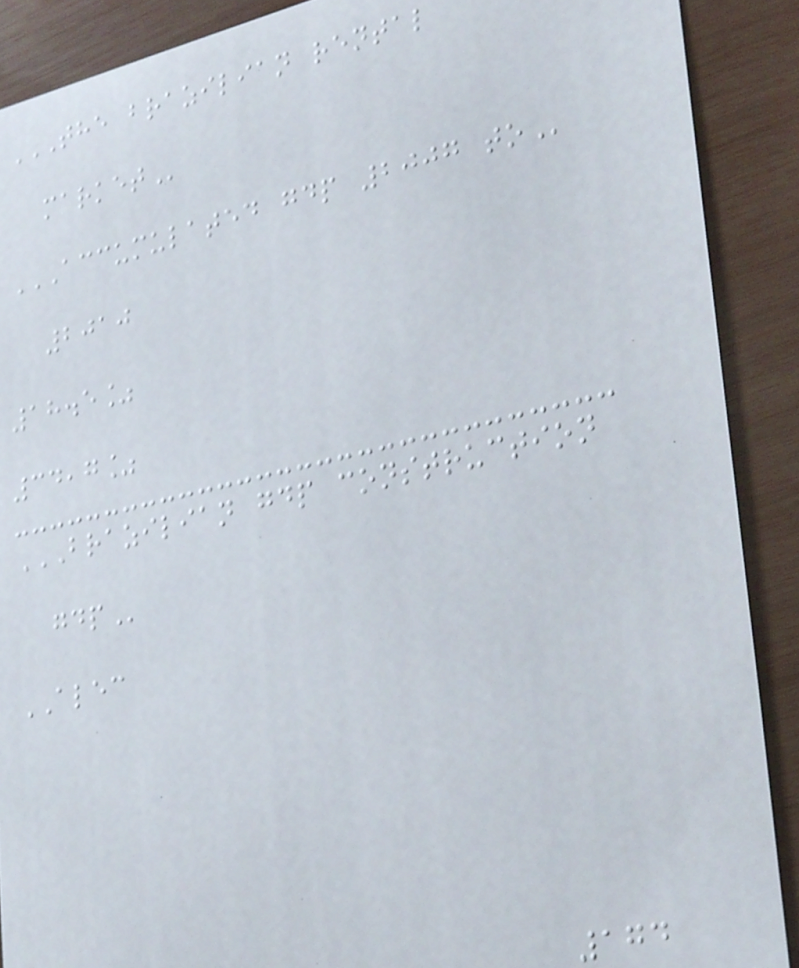THE BRAZILIAN RENTAL
MARKET
ACCUMULATED GDP 2007 TO
2010
18.5%
34,7%
BRAZILIAN GDP CONSTRUCTION
GDP
ALEC
174
